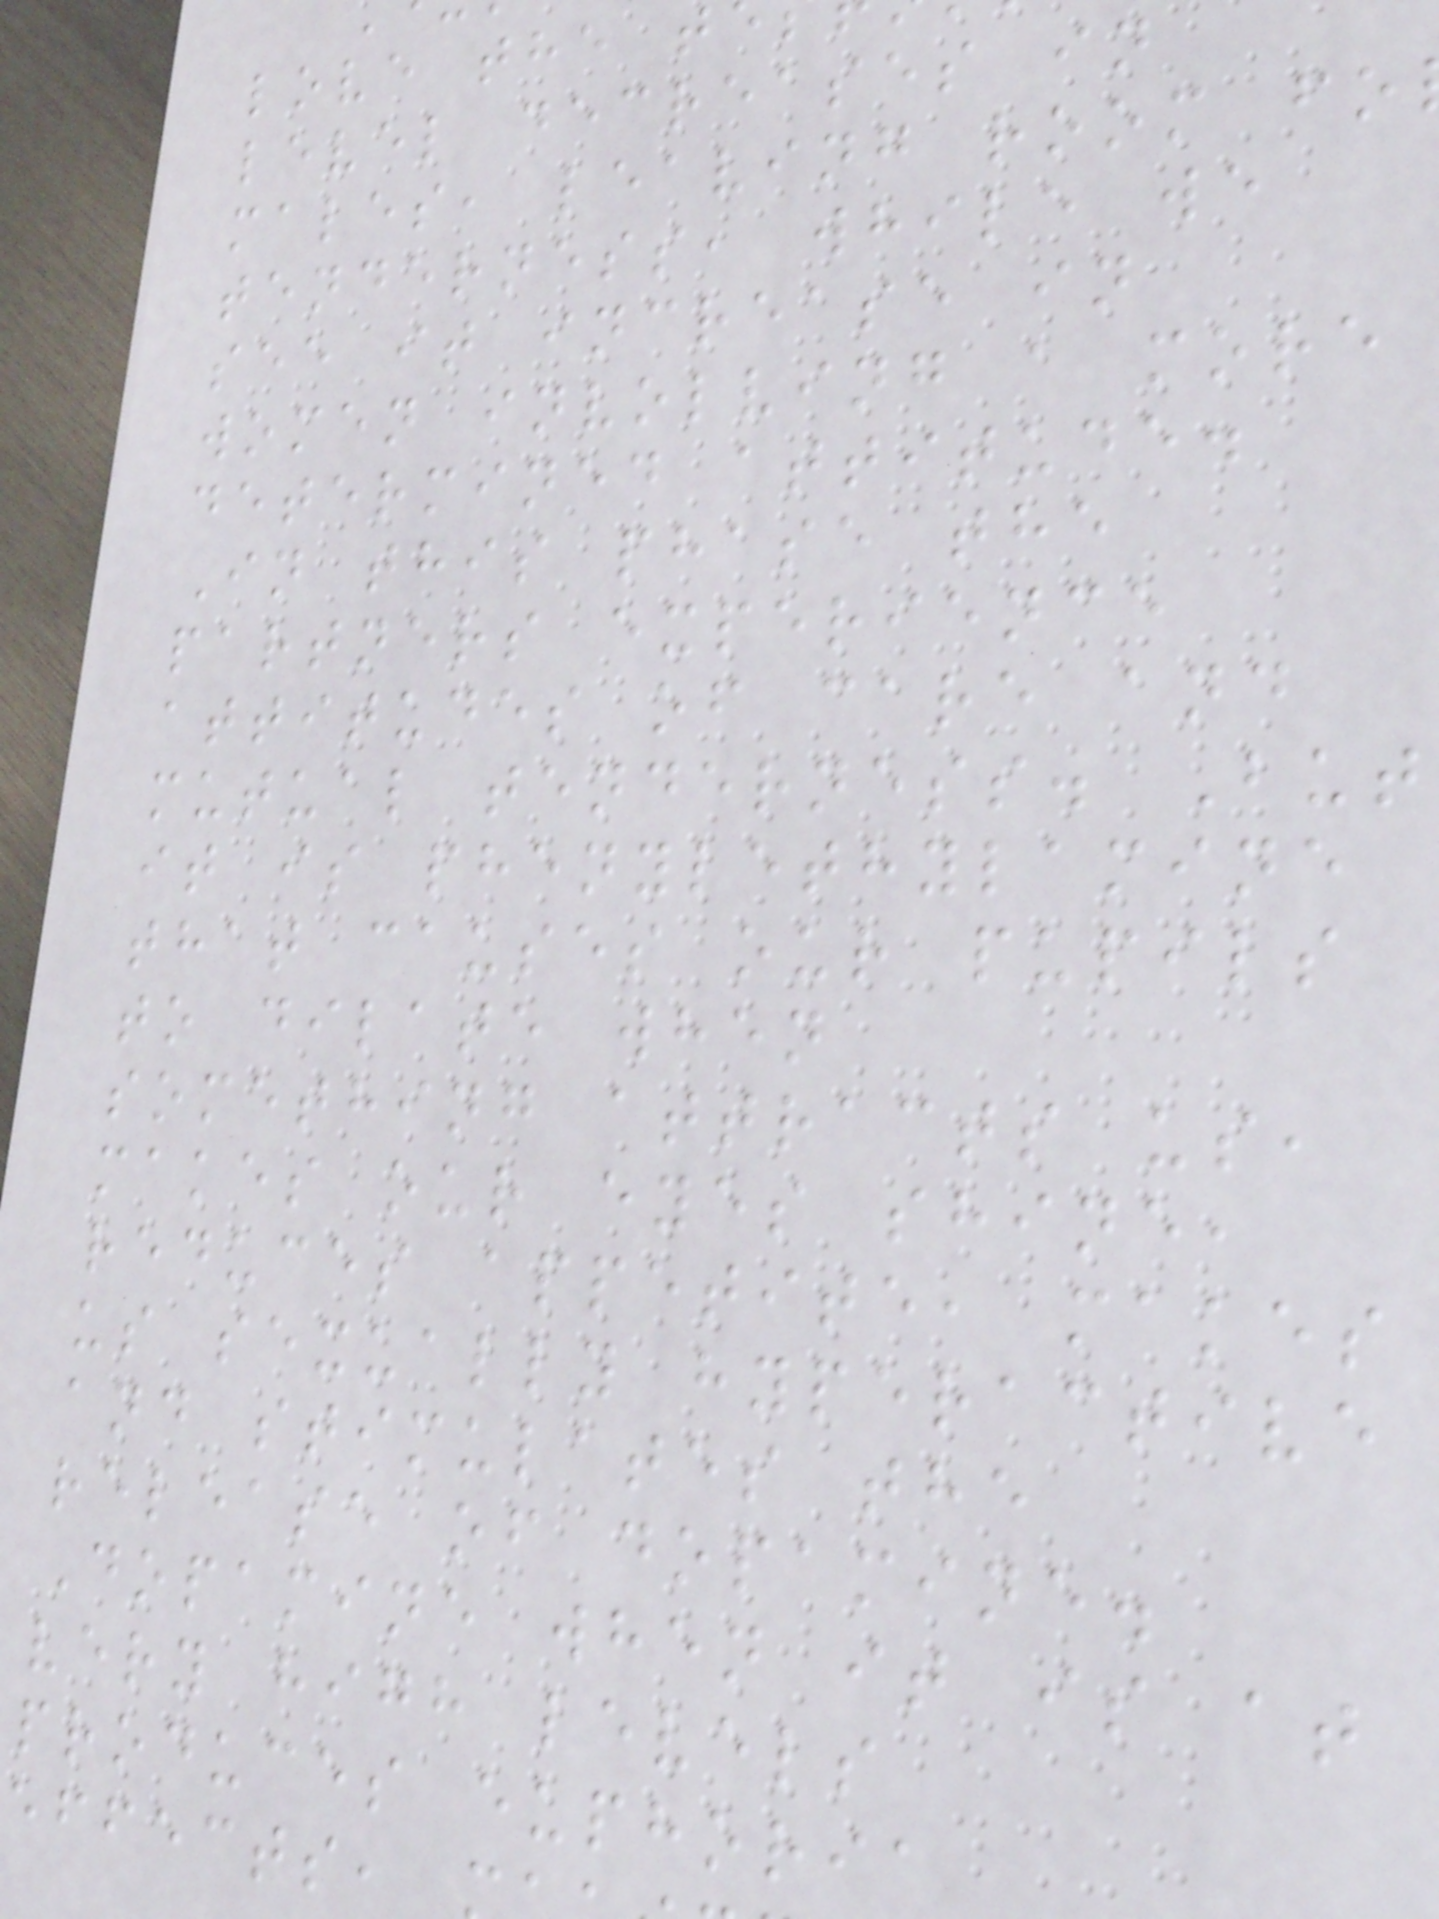love the t
level decreases in
males, leaving room fo
tenderness, while we
see it increase in
women involving a more
determined attitude.
In this phase the
partners experience
attitudes of care and
mutual tenderness. But
it is phenylethylamine
that causes our pupils
to dilate when
something attracts us,
makes our eyes shine,
reduces appetite, makes
us sexually hyperactive
and stimulates the
release of dopamine.
Dopamine when it is at
very high levels
produces euphoria
effects,
